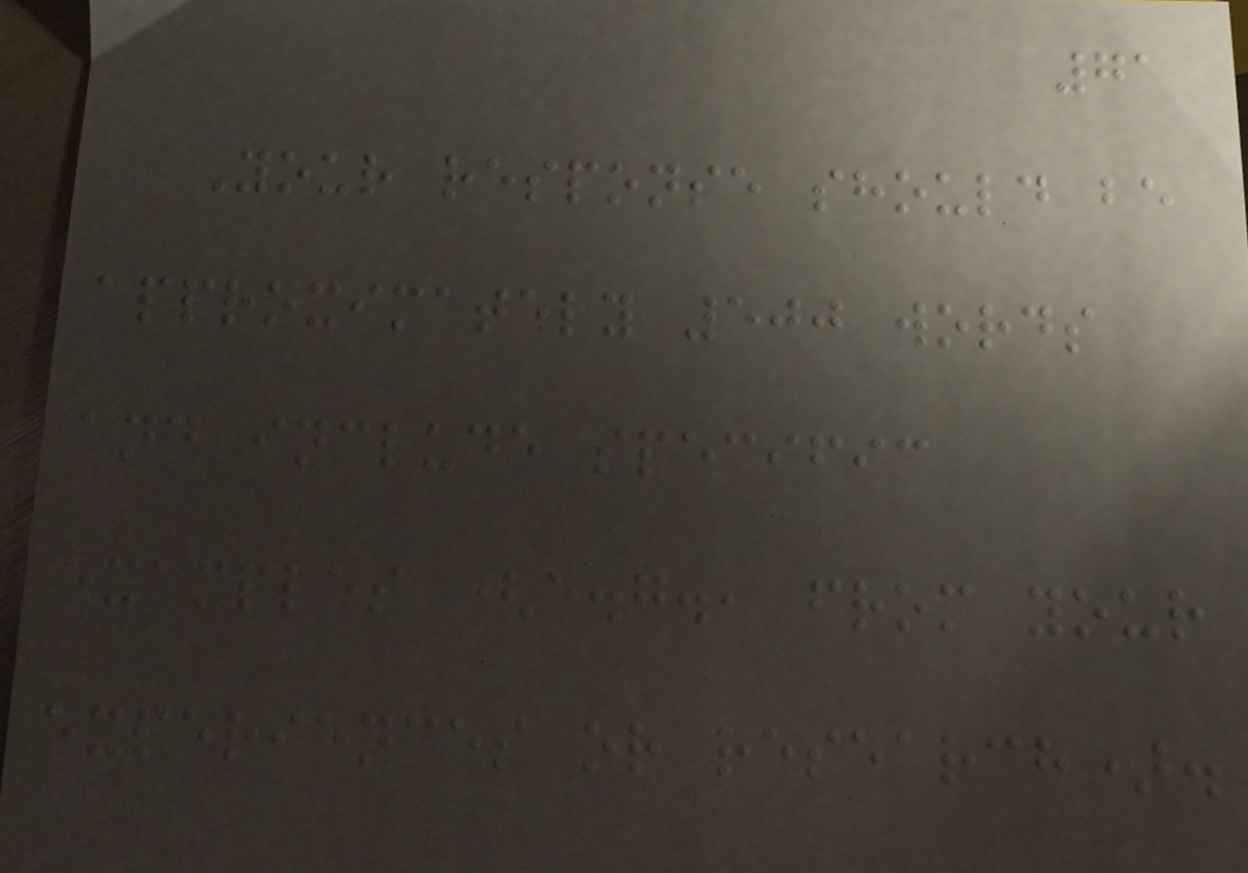71
Your response should be
approximately 500 words
and include specific
examples (e.g., from your
experiences or research).
